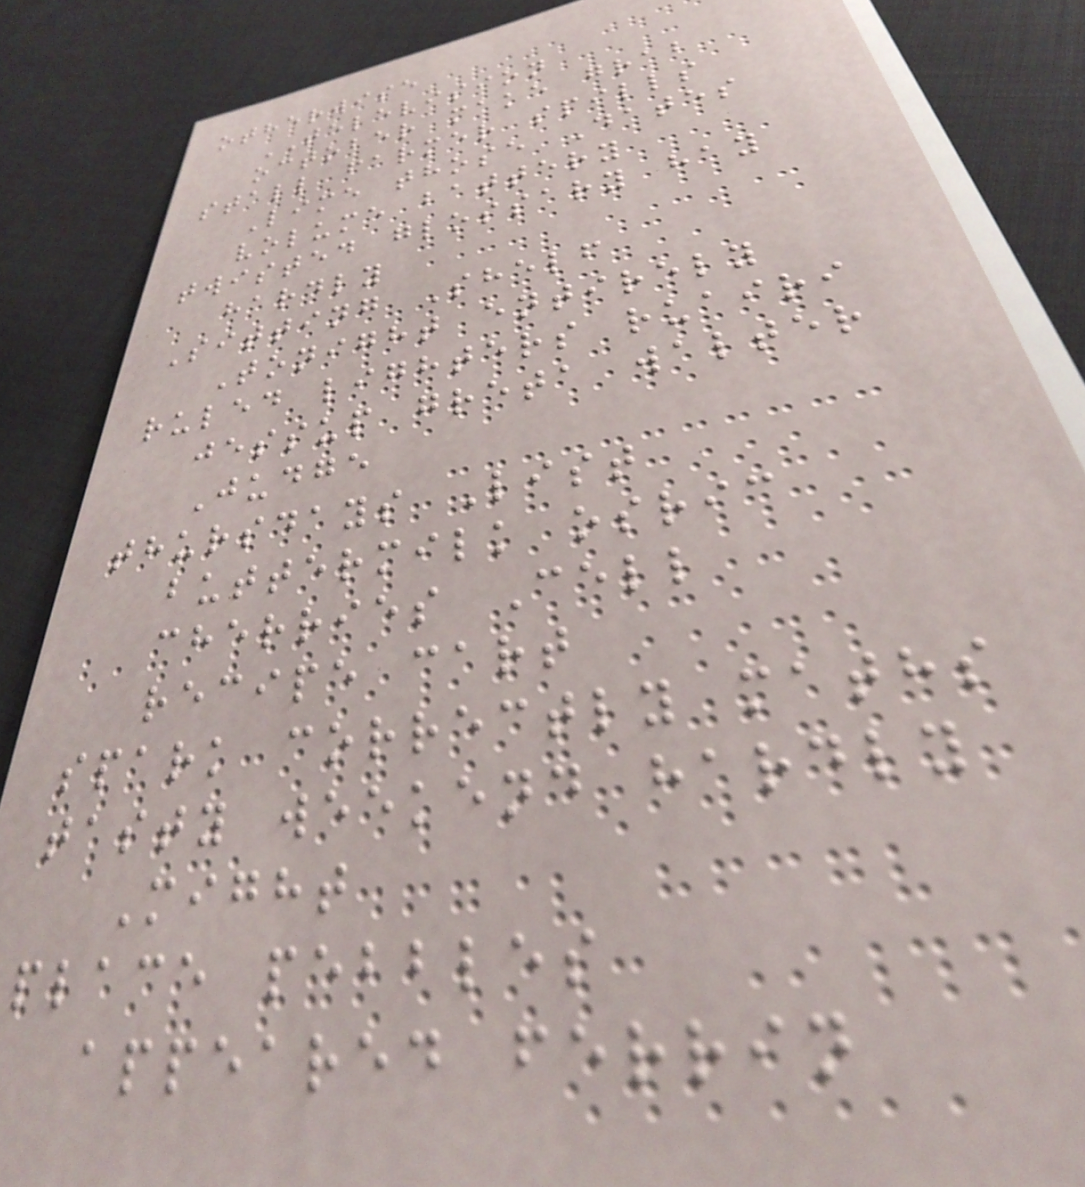otherwise
TELEVISION
october make grab
stall farmer spills
Lime those Dates
volume battery
twisted glossary hay
hardly
Sitting Shelf
Tonight entirely
ruled lighters ruairi
jessup greta walter
Judge
thursdays List
buttermilk osric
cherries Cell
recipe cart
spark correctly maths
tasty weekend hardly
Might
place pebbles
appeared ferrin
